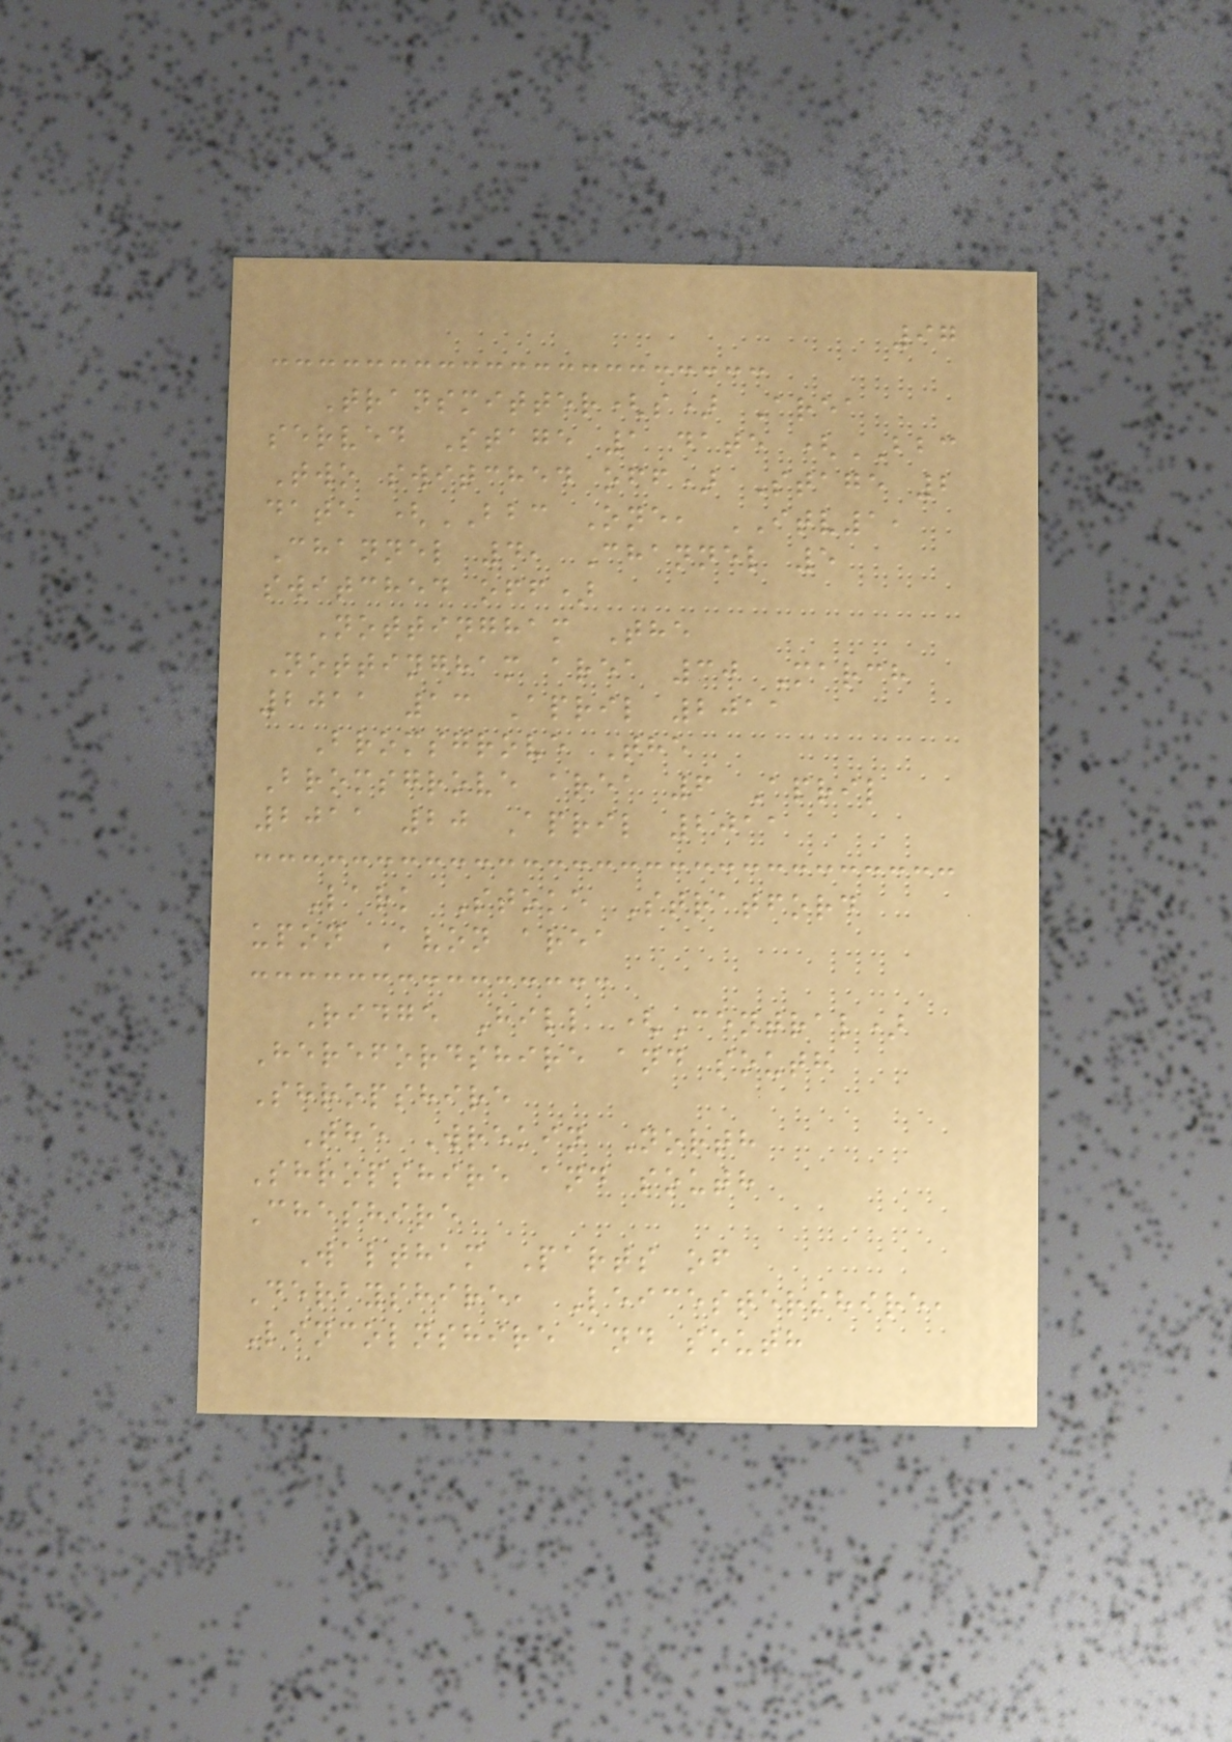97
Transmitter(s) Area
served Stage 1 date (BBC
Two switched off) Stage 2
date (BBC One, ITV1,
Channel 4, Channel 5
switched off)
Nottingham The
Nottingham area 30 March
2011 13 April 2011
Bromsgrove The
Bromsgrove area 6 April
2011 20 April 2011
Lark Stoke Stratford
upon Avon area
Ridge Hill (Central)
Herefordshire and south
Shropshire
The Wrekin North
Shropshire and south
Cheshire
Waltham Parts of
Derbyshire, Leicestershire,
Lincolnshire and south
